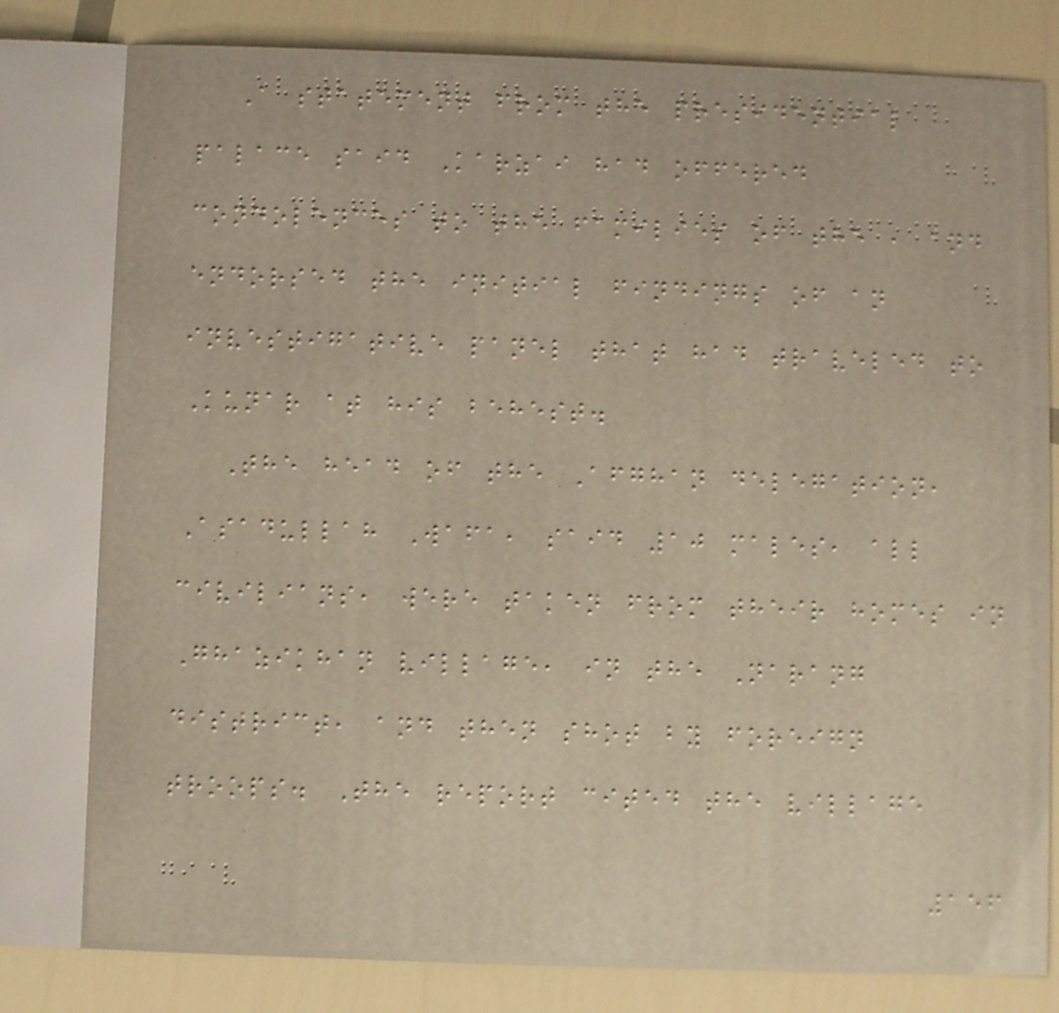A statement from the presidential
palace said Karzai had offered
condolences to the families of the , and
endorsed the initial findings of an
investigative panel that had traveled to
Kunar at his behest.
The head of the Afghan delegation,
Asadullah Wafa, said 10 males, all
civilians, were taken from their homes in
Ghazikhan village, in the Narang
district, and then shot by foreign
troops. The report cited the village
156
